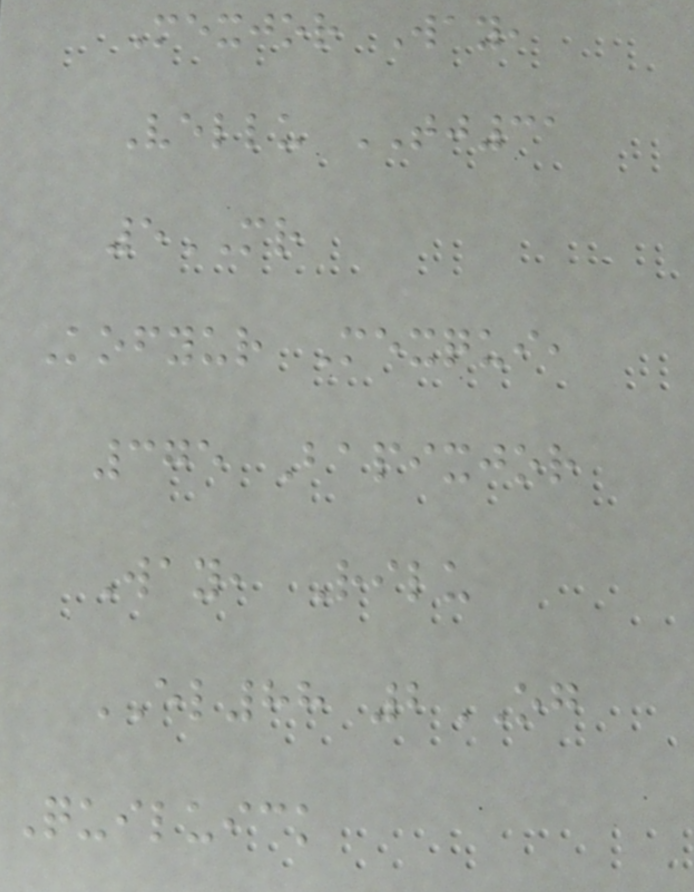Mexjor Way,
Vellu TJ31
5MR
Kofyur Mexqui,
375 Bapixjor
Way, Rilu
EL88 2OG
Quiluick
